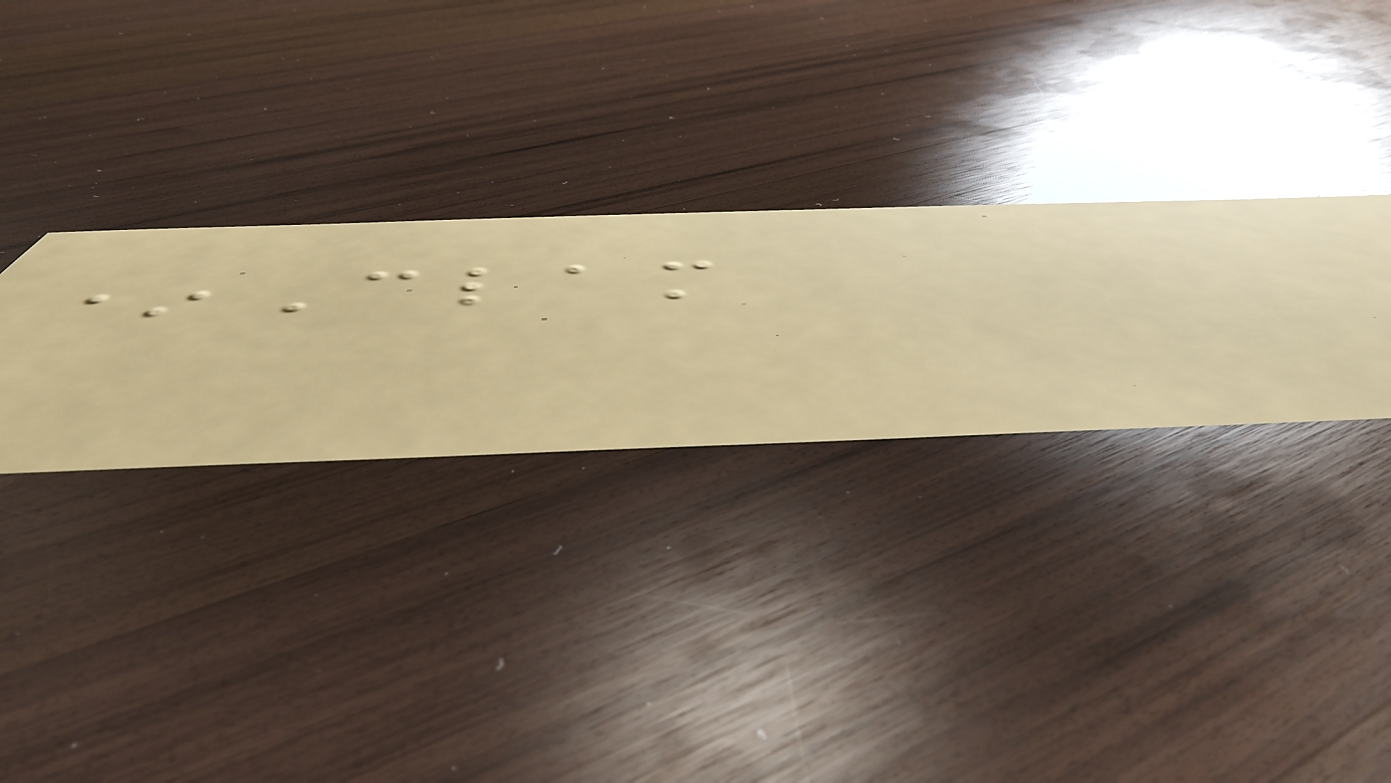*Clam
